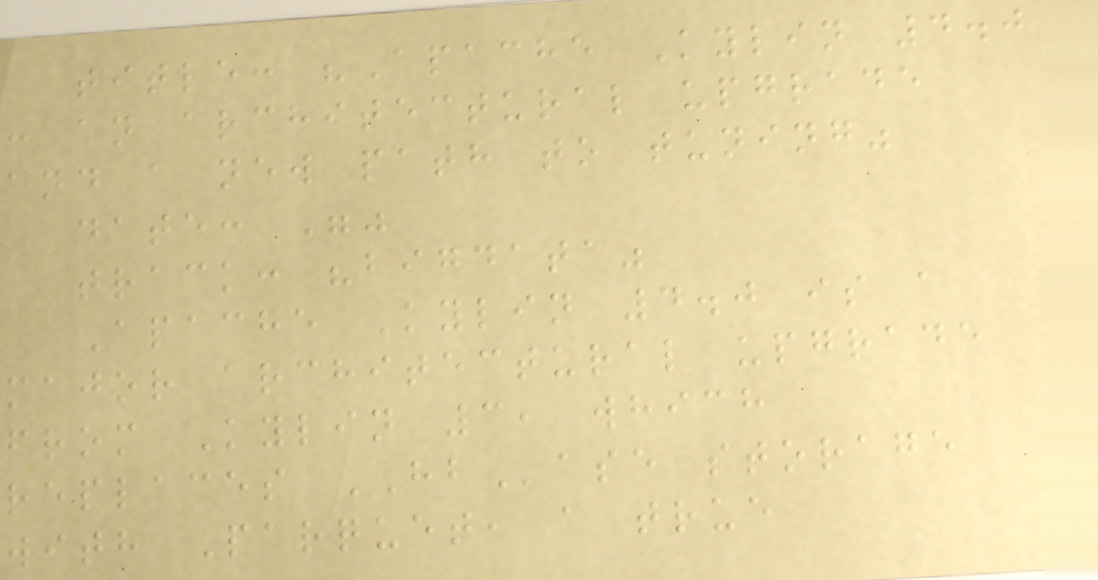title: "Apache Kylin 4.0
: an architectural upgrade
and a new path to tuning"
date: ""
track: "bigdata"
Apache Kylin 4.0 is a
major architectural upgrade
from Kylin 3, which
replaces HBase storage
with Parquet, a true
